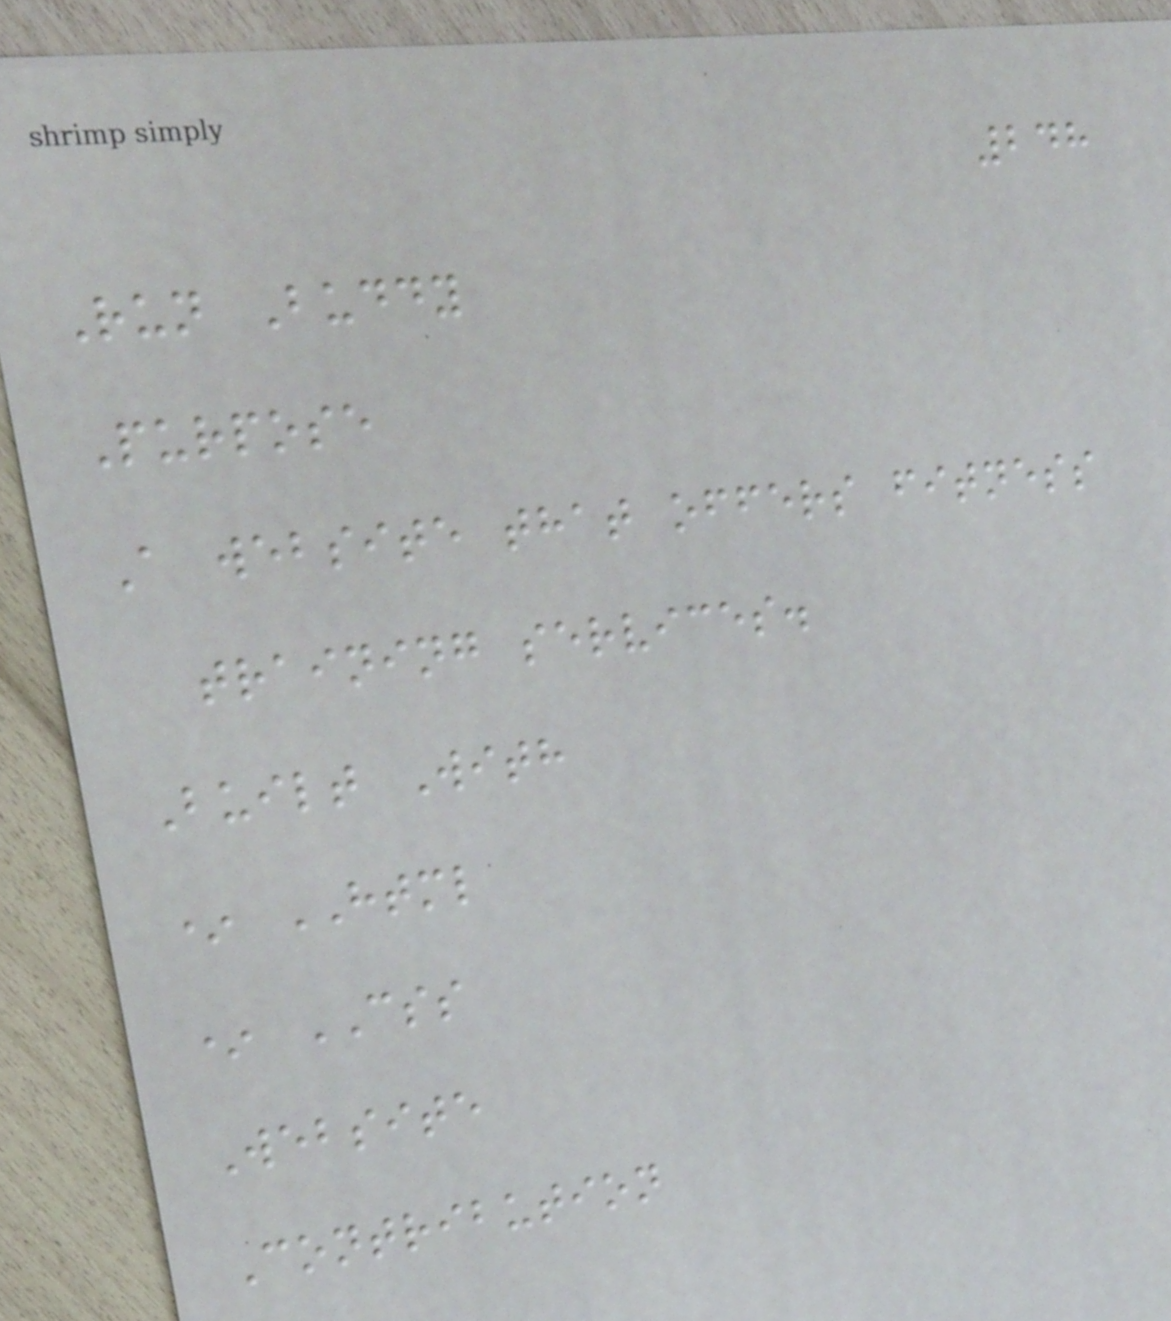248
Run Buddy
Purpose
A website that offers fitness
training services.
Built With
* HTML
* CSS
Website
Contribution
